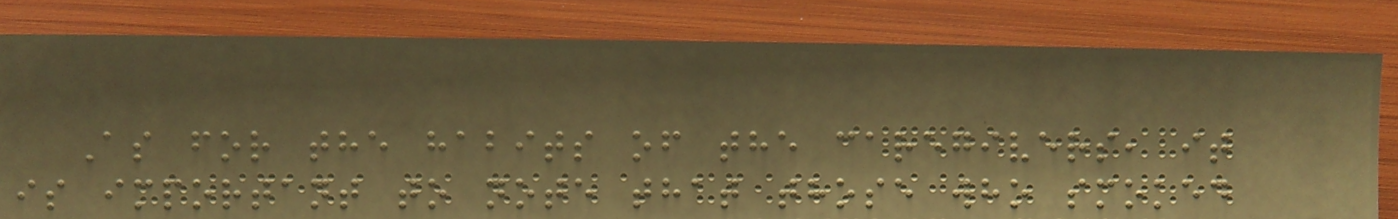As for the habits of the caregivers, it
is important to note that those who smoked
